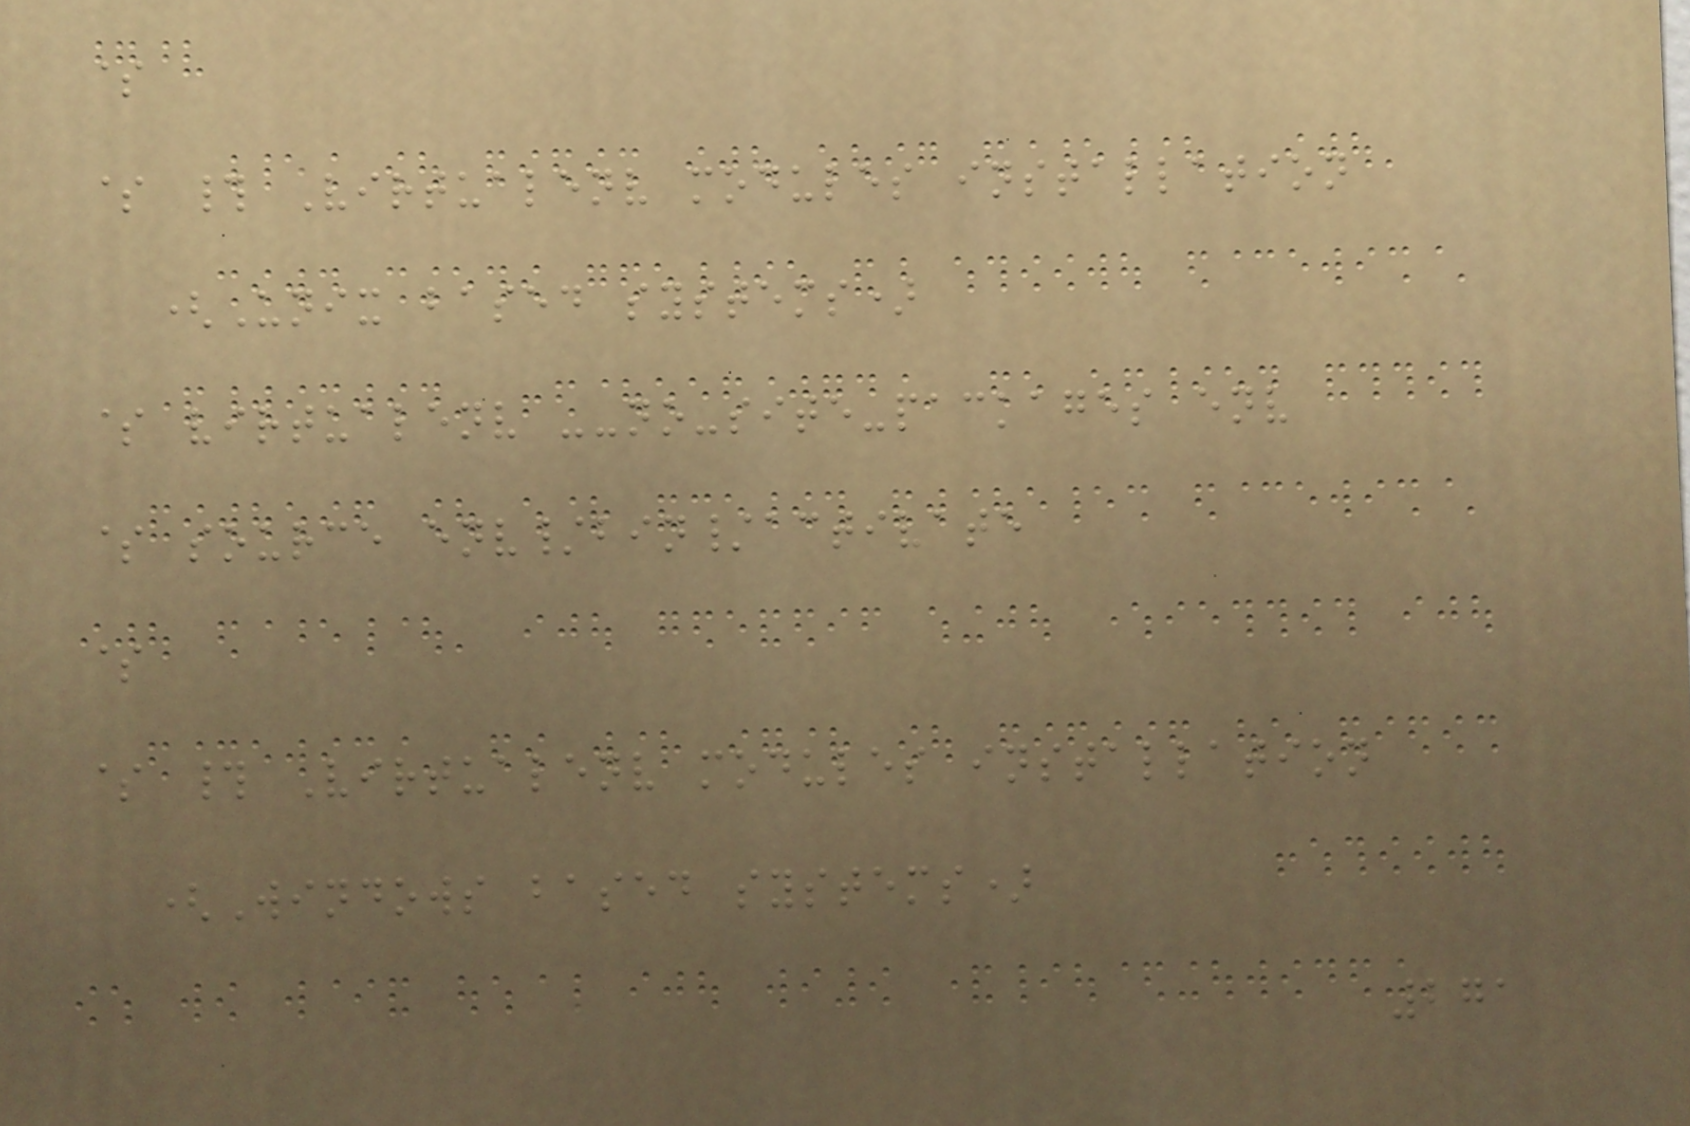$
$ # Virtualenv modules installation
(Unix based systems)
$ virtualenv --no-site-packages env
$ source env/bin/activate
$
$ # Virtualenv modules installation
(Windows based systems)
271
